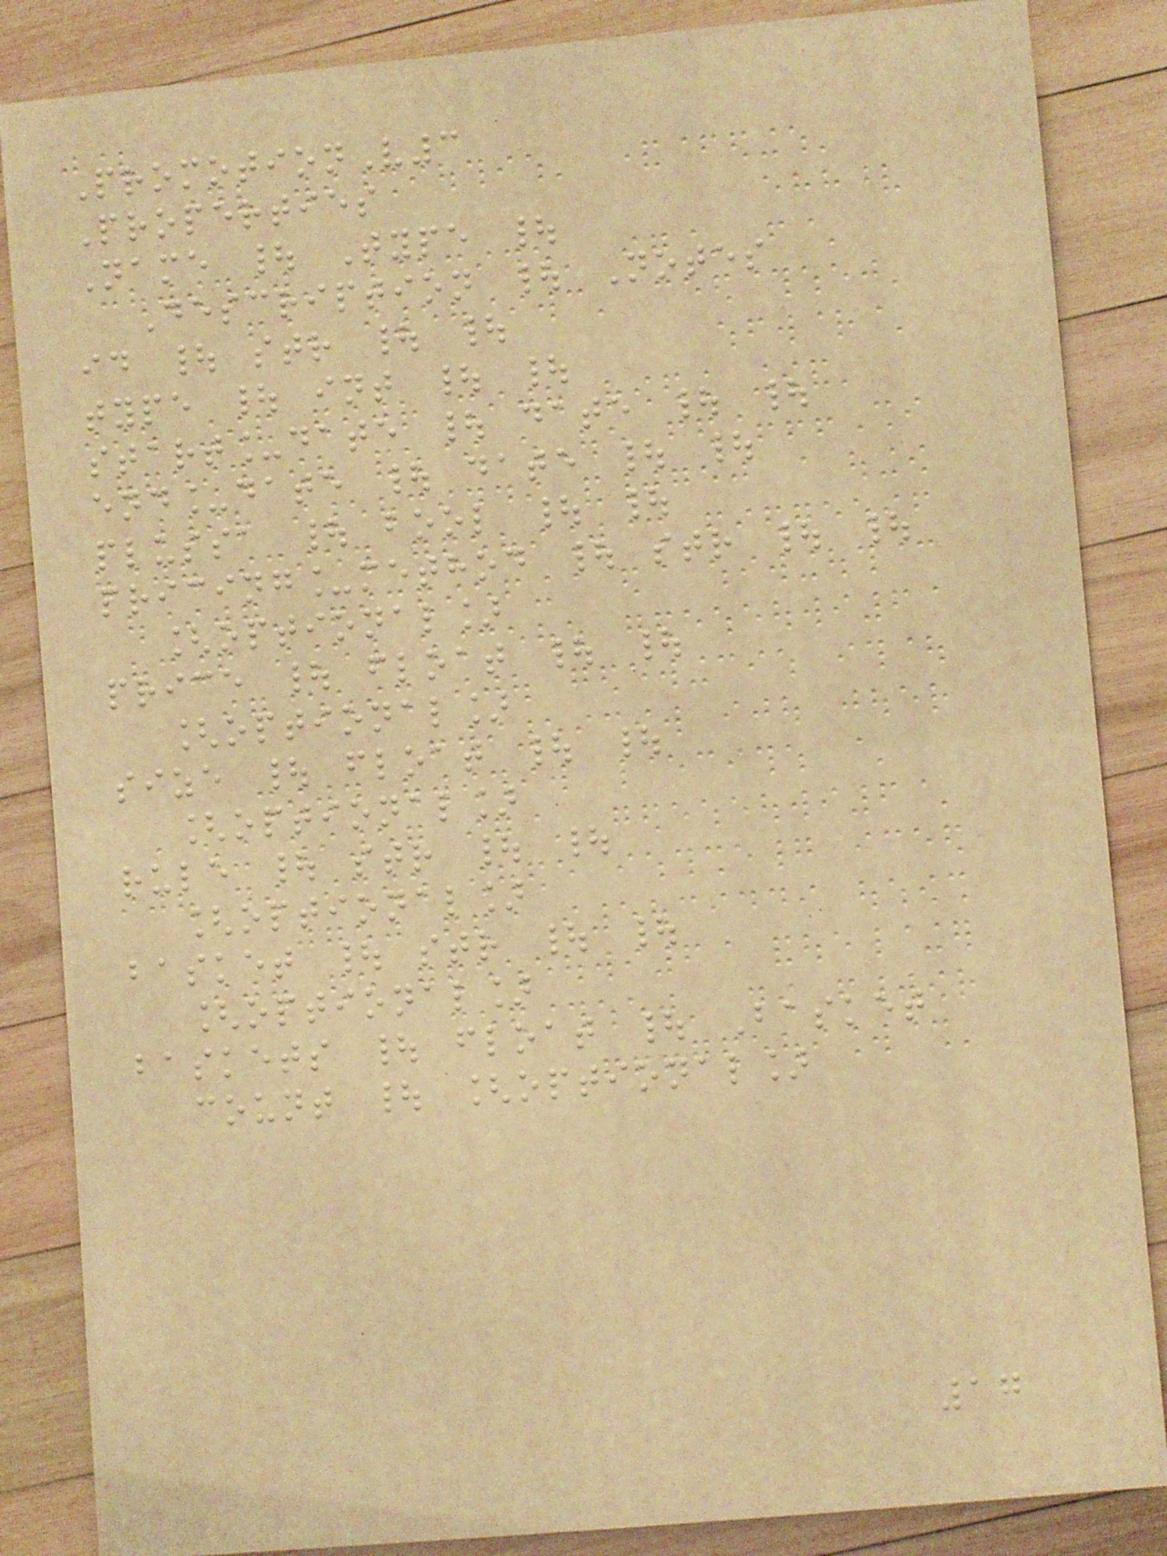PromotionV3
Properties
Name | Type |
Description | Notes
id | str | |
type | int | |
start_date | date | |
end_date | date | |
plussa | bool | |
pricing_method | str | |
[optional]
price | float | |
[optional]
size | float | |
[optional]
rule | str | |
[optional]
basket | str | |
[optional]
baskets | float | Basket
count | [optional]
17
